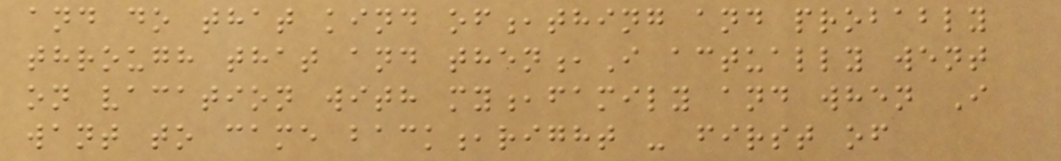and do that kind of,thing and probably
through that and then,I actually went
on vacation with my,family and when I
want to came back,right - first of
